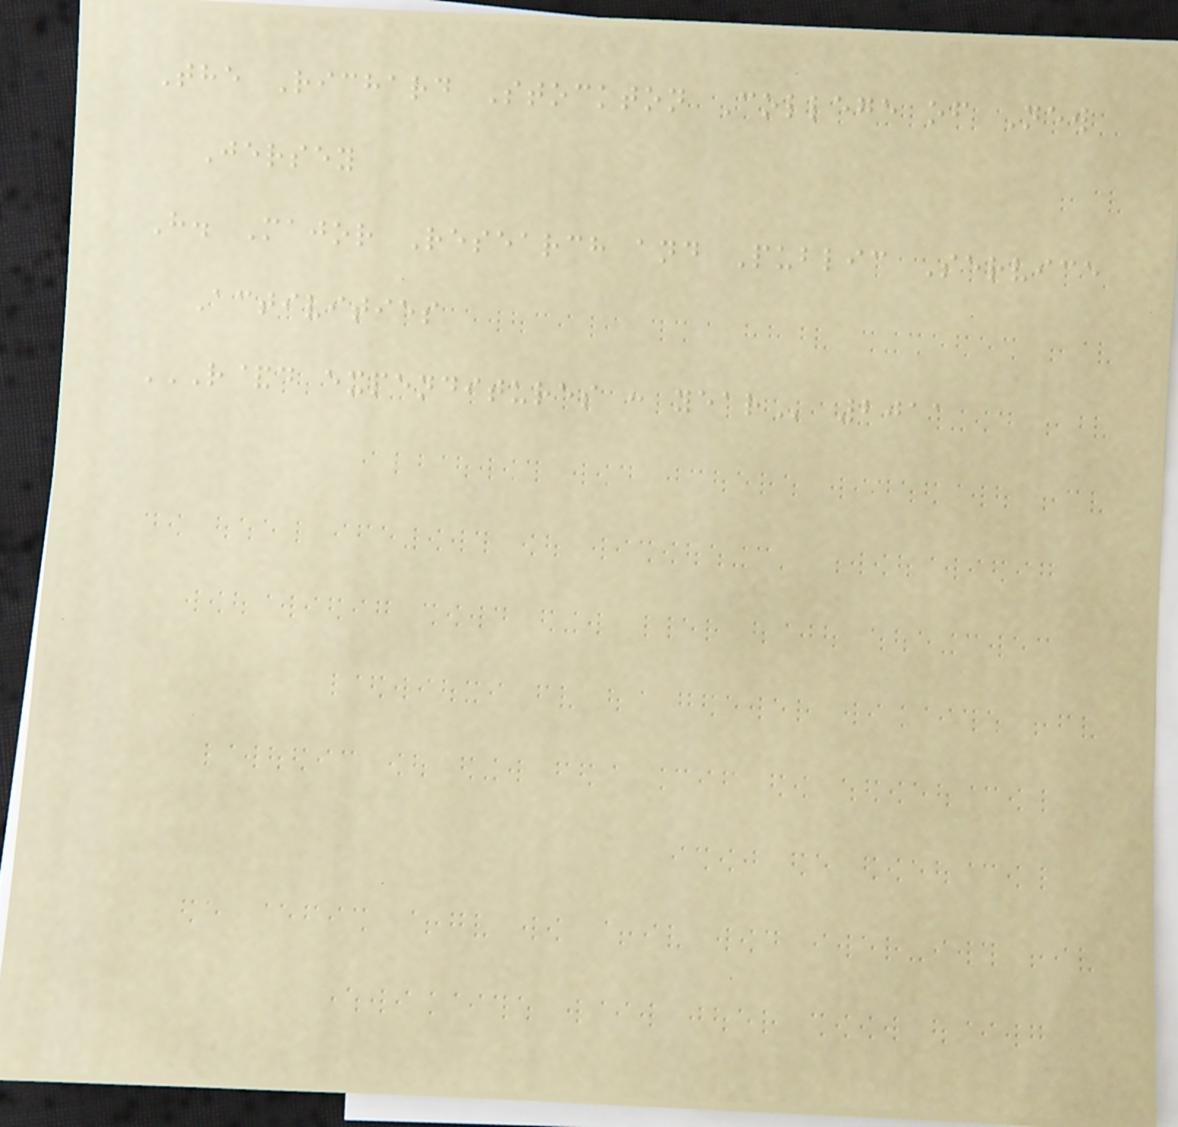The Richard Stockton College of New
Jersey
H. Major Research and Public Service
Activities
R&D EXPENDITURES : YEAR 2011
